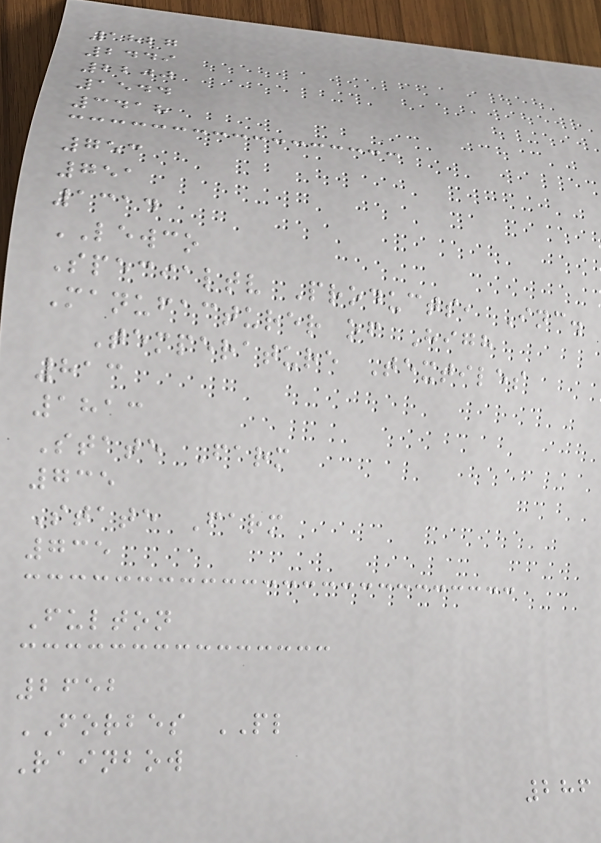1827
2449
2200
1544
3418
753
751
1314
LEWCO
Specialtv Products, Inc.
Manufacturer of High
Temperature Textiles
813
1813
State Farm
735
State Farm
735
Fulton
2652
FORBES PL
Rainbow
286
